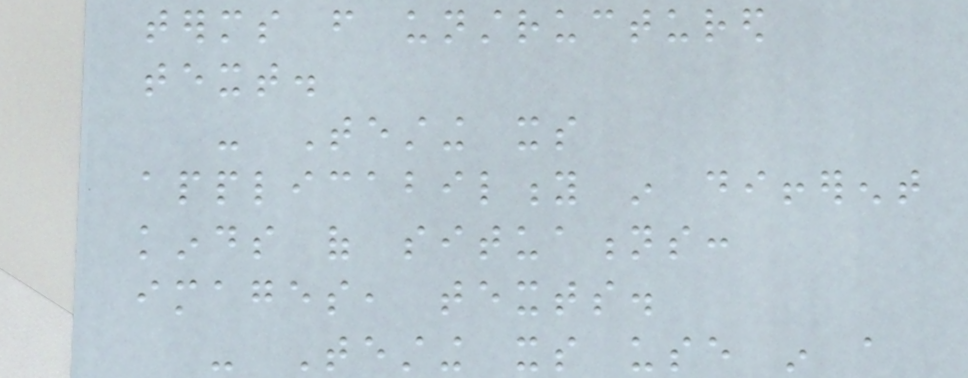terms from unstructured
text.
- Testing its
applicability in different
kinds of situations:
images, texts.
- Testing its use in a
